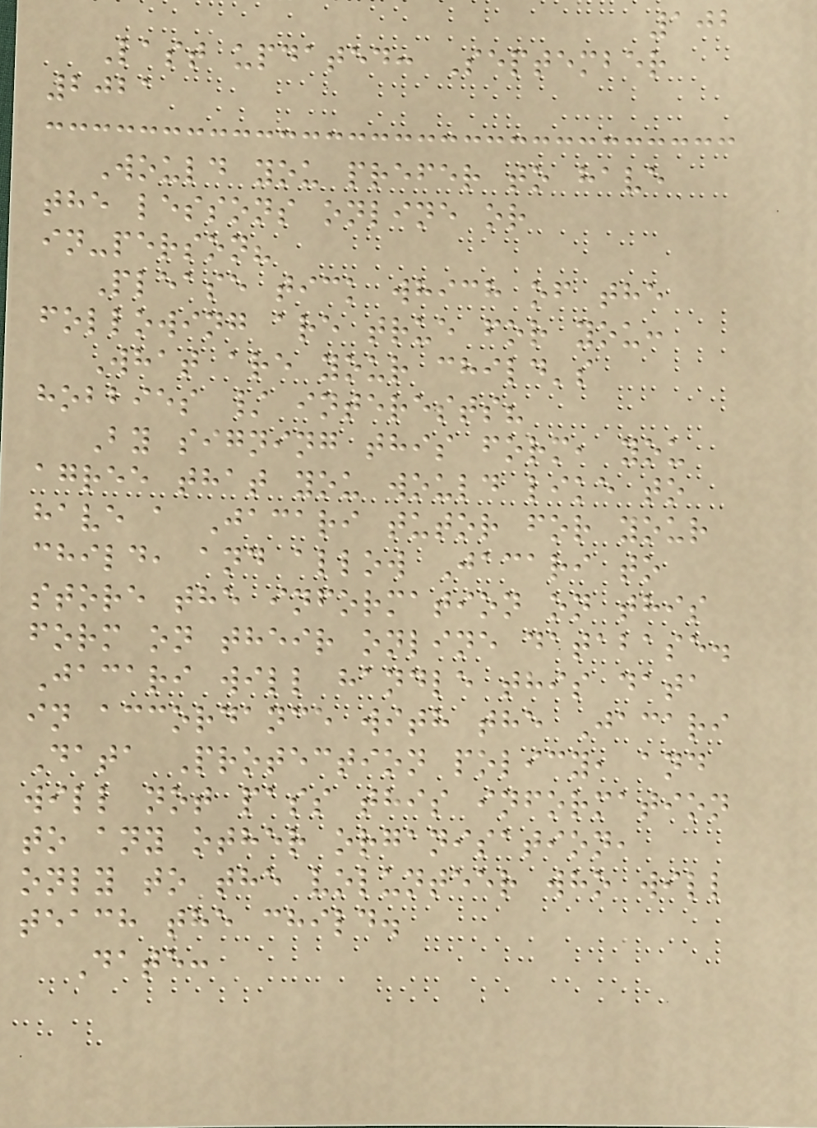102
Last updated: September
2021
Would you prefer to have
the lessons online or
in-person?
Please tick which of the
following are true for you:
What are your child's
hobbies / interests?
By signing this form, you
agree that you would like to
have a Jacari tutor for your
child, and allow Jacari to
store the information on this
form on their online database.
Jacari will handle this data
in accordance with the Jacari
Data Protection policy, and
will not pass this information
to any other organisation,
only to the volunteer who will
teach the child.
Date:
